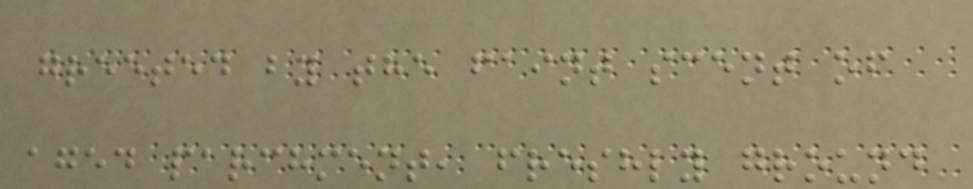greeted by the faint scent of
aged parchment, freshly ground
